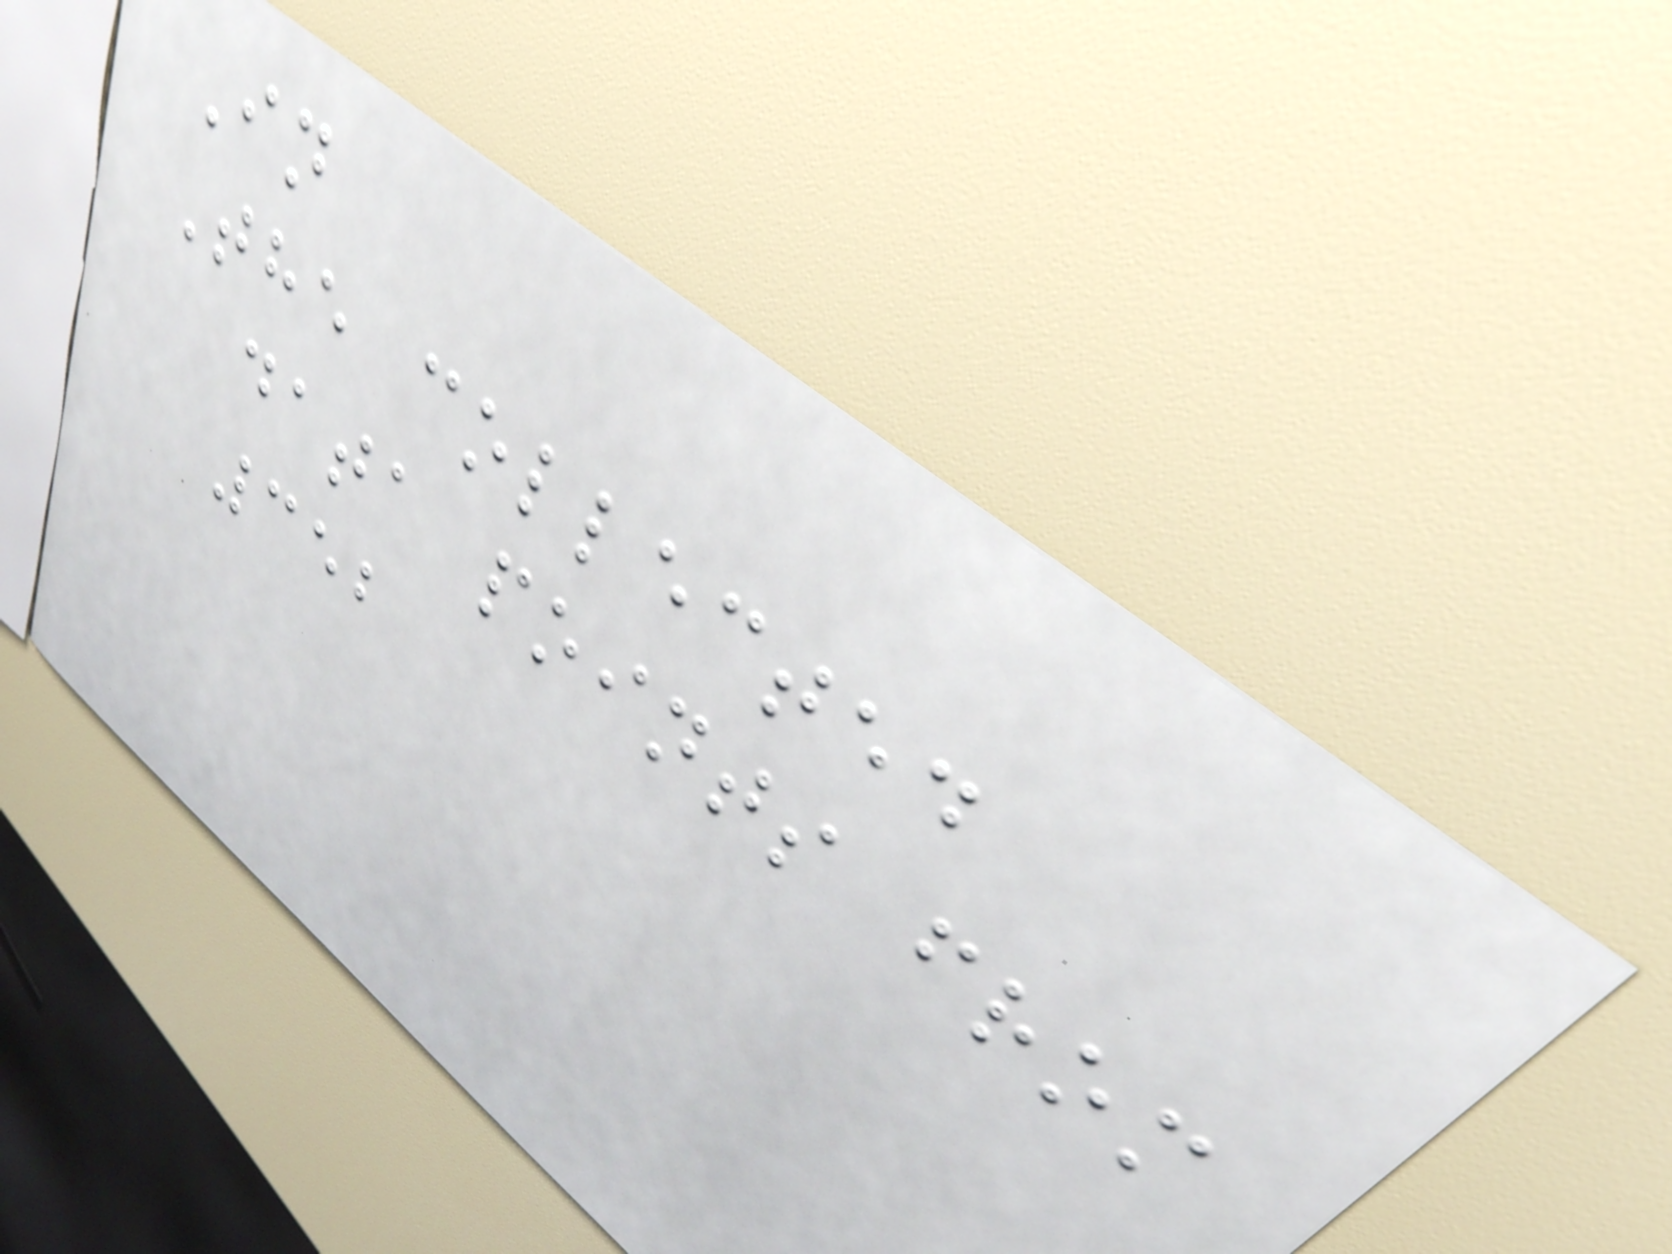In
The collected
data points from
352
